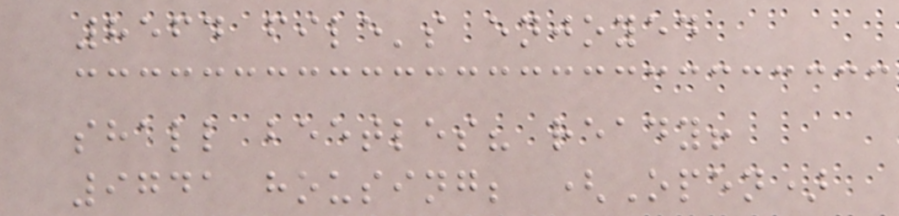8564 file's enjoyed
shall beetles? ready!
9741 housing; (Open)
